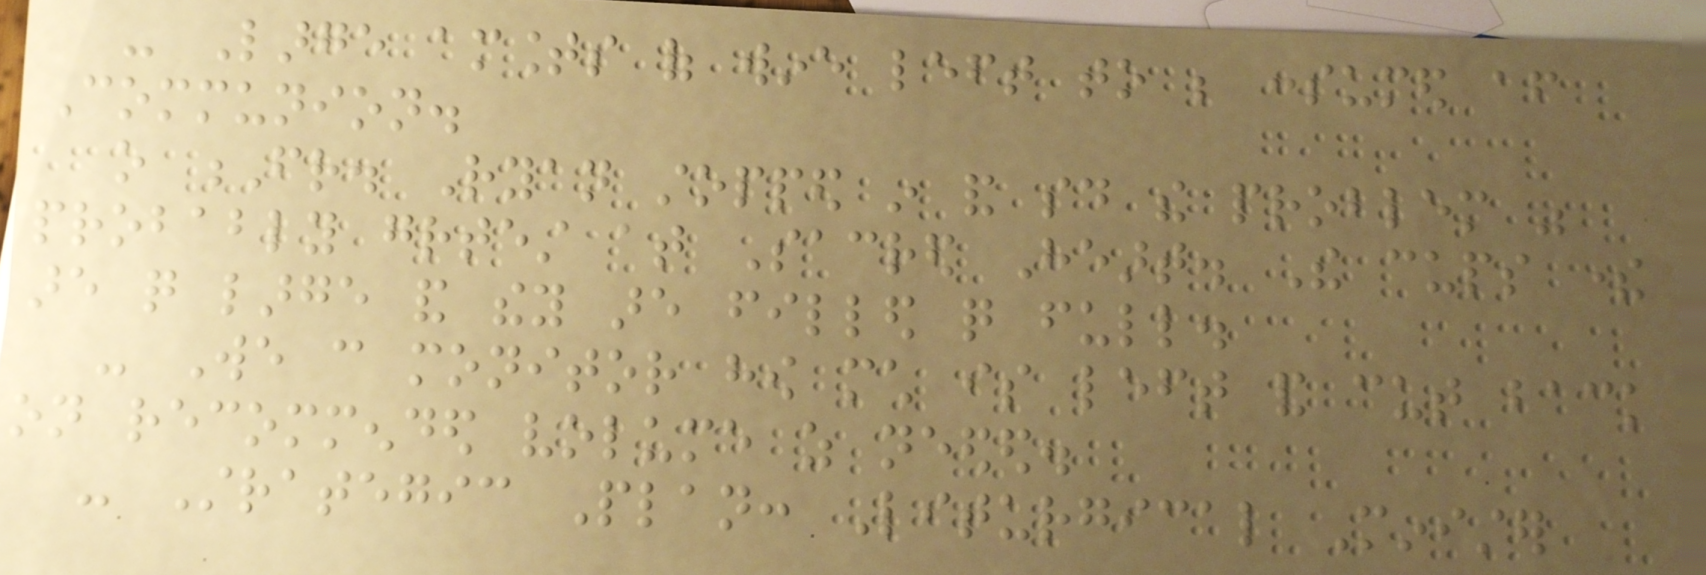- Large amounts of wine left to be consumed after
Communion.
o Fr. Ryan stopped in and said the problem was
probably greatest at Sacred Heart. The cups there
are quite large and they are filled quite full.
- We can monitor how much is left and cut back
on recommended volume as needed.
- Strategic Plan: Liturgical Minister
